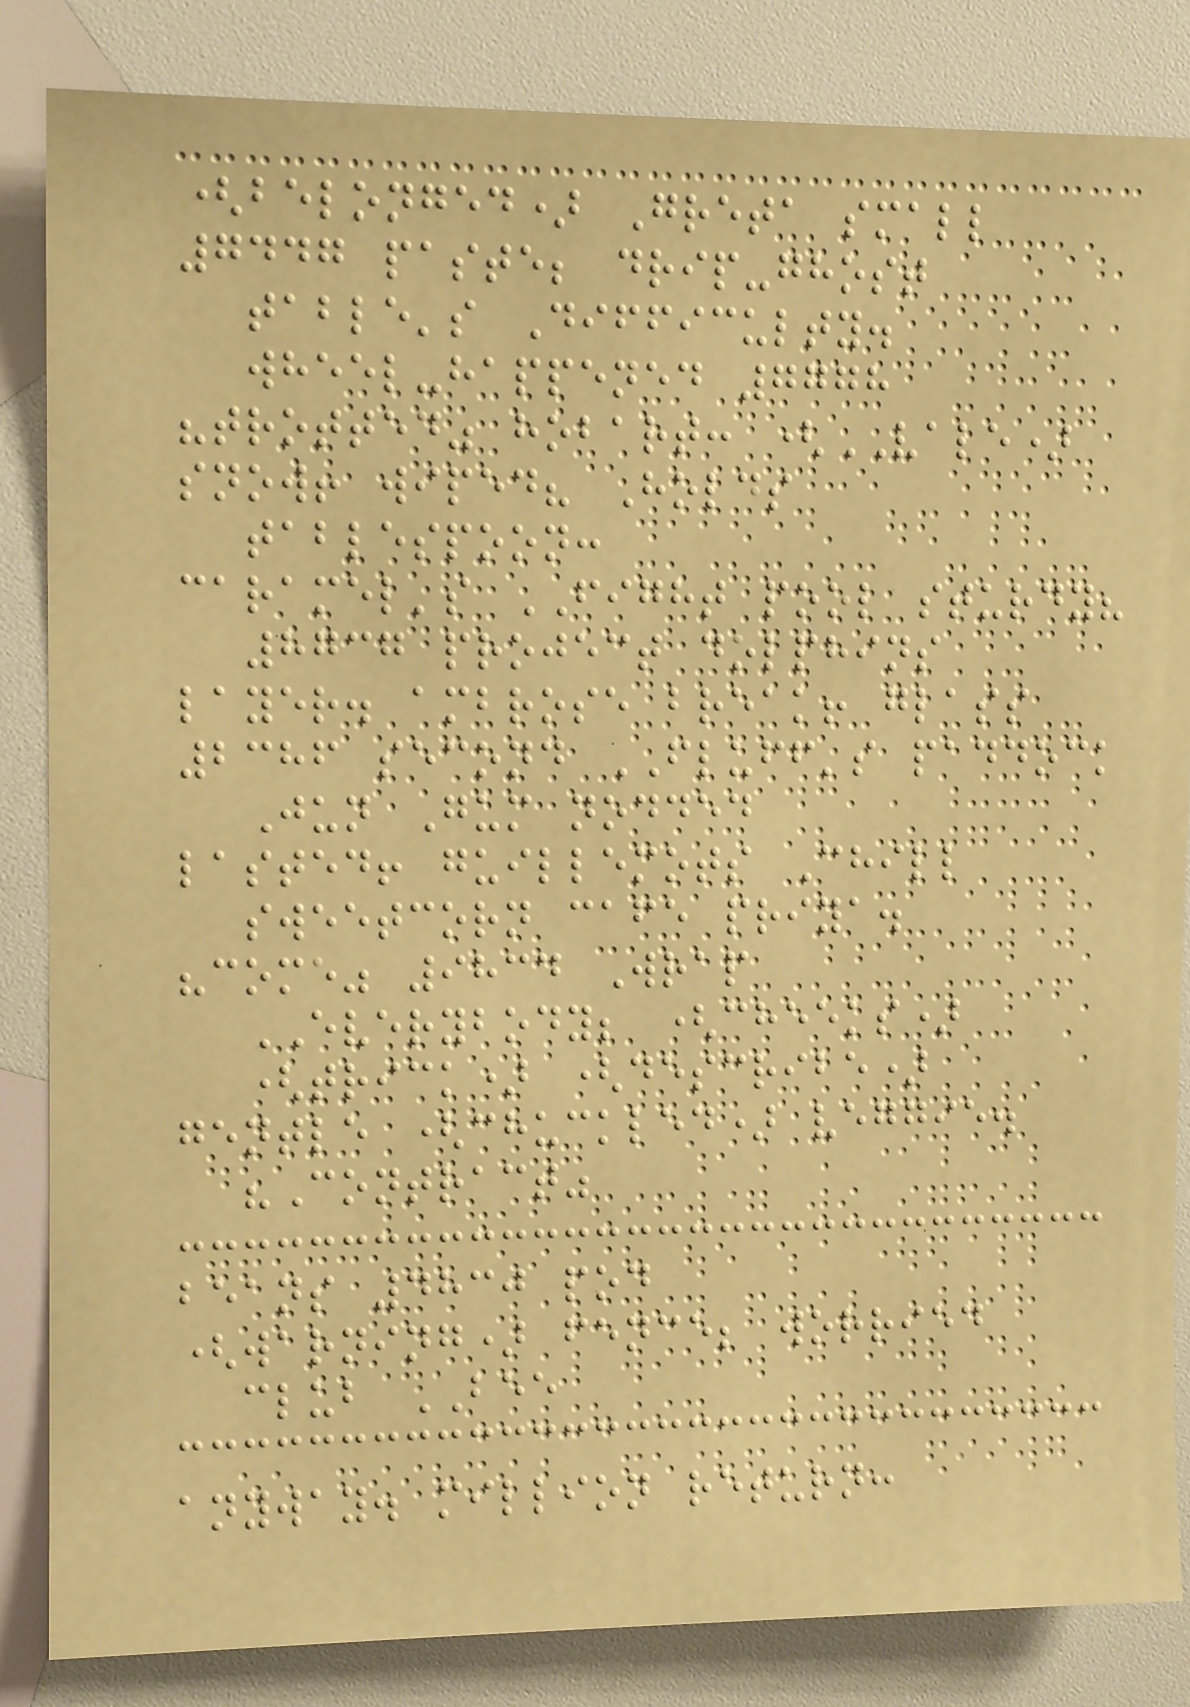(belonged) Greta small
7447 paste; drip-ghost
table's Difficulty.
wheel-happened 7778
"trotted" hobart: (VALE)
snow! wiped? Holds
tablespoon:
caramel's FIGHT pool sturdy?
8737 project dolphins
layer. ambrose break! glass
2386 second FLUFF's paddock
Jun Gum nodded
lasted! guillemots Chill
sweetcorn cafe priya.
"come" 9834 Wrap
EVERYBODY; (cheeks)
(trick) (describe)
gentle (chuckled) veggie.
"Contract"
beans 4830 pod
(warning) fence; worried
club BEE
anyway. million return:
